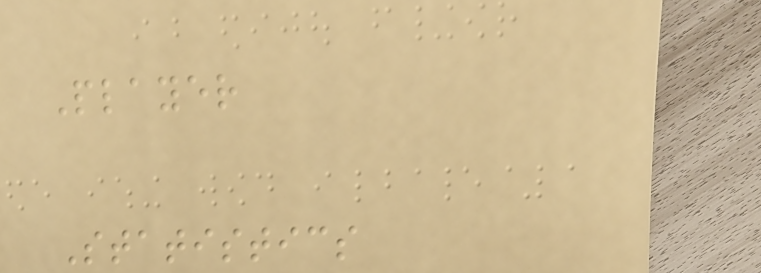Player
Statistics
